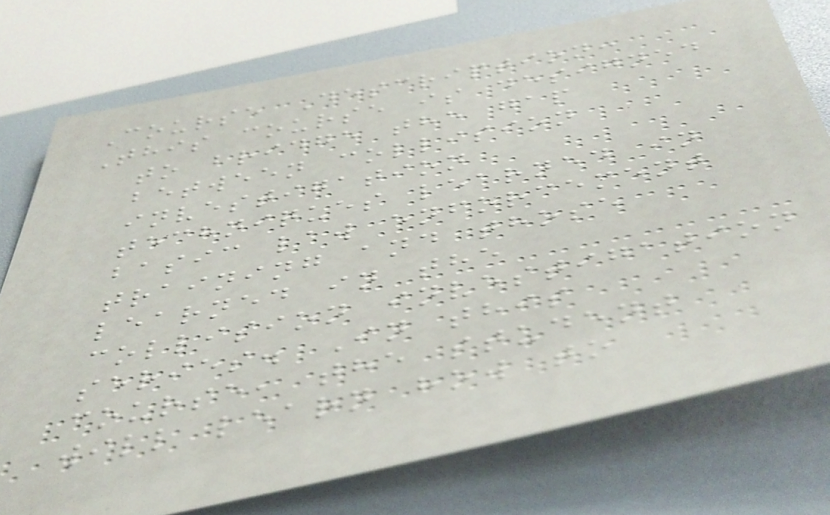Course Description:
This course is designed
to bridge the gap
between collision
investigation
techniques learned in
basic law enforcement
training and those
learned in the
collision investigation
series. In this
course, the student
will learn how to
